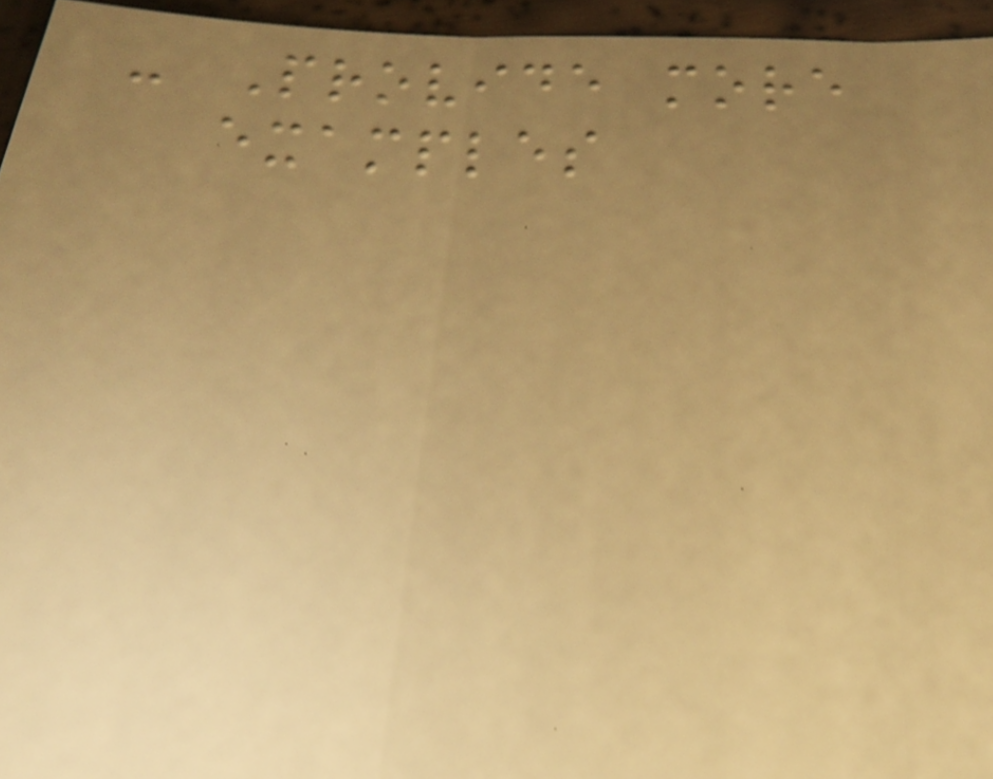- Provide more
examples
